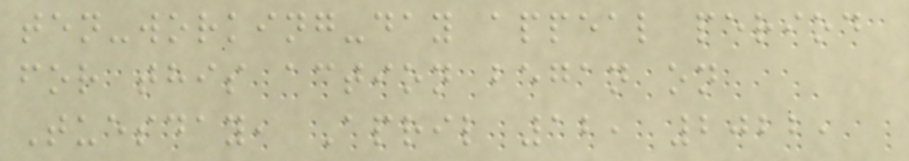ten-working-day appeal period
for this action began on
Tuesday, April 12, 2022,
